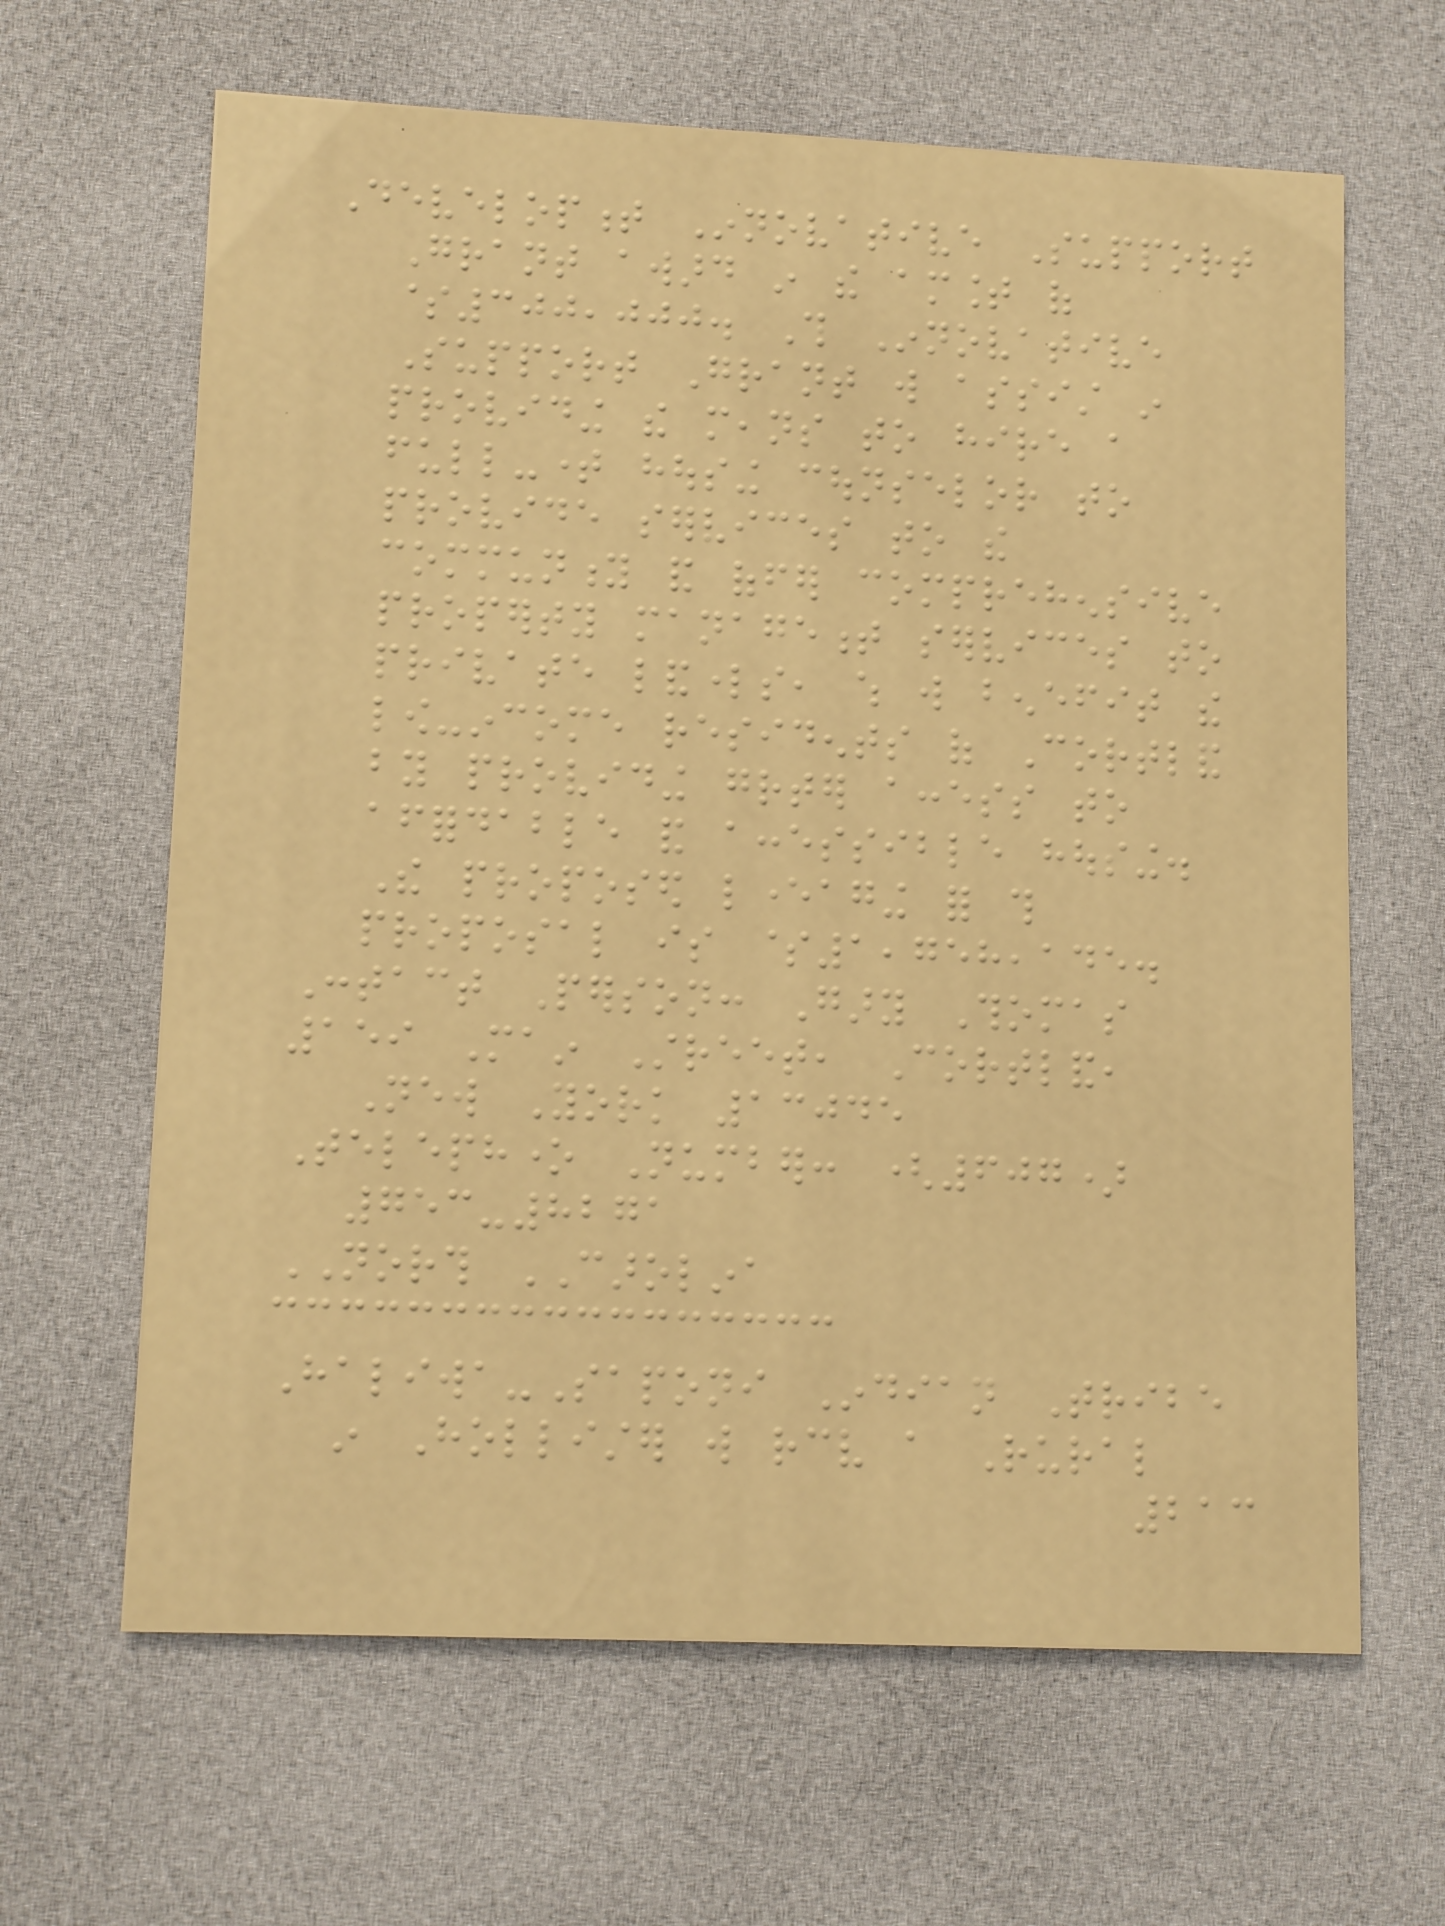Development Innovative Support
Grant award in the amount of
$300,000. This Innovative
Support Grant will assist in
providing the means to hire a
full-time housing counselor to
provide services to the
community and offer comprehensive
property management services to
private landlords, which will benefit the
low-income residents of Cortland
by providing greater access to
affordable and accessible housing.
The proposed leveraging for this
proposal is $1,758,145.
Contact Person: Gary Thomas
159 Main Street, Cortland,
New York 13045
Telephone Number: (607)
753-8271
NORTH CAROLINA
Haliwa-Saponi Indian Tribe
in Hollister will receive a Rural
213
